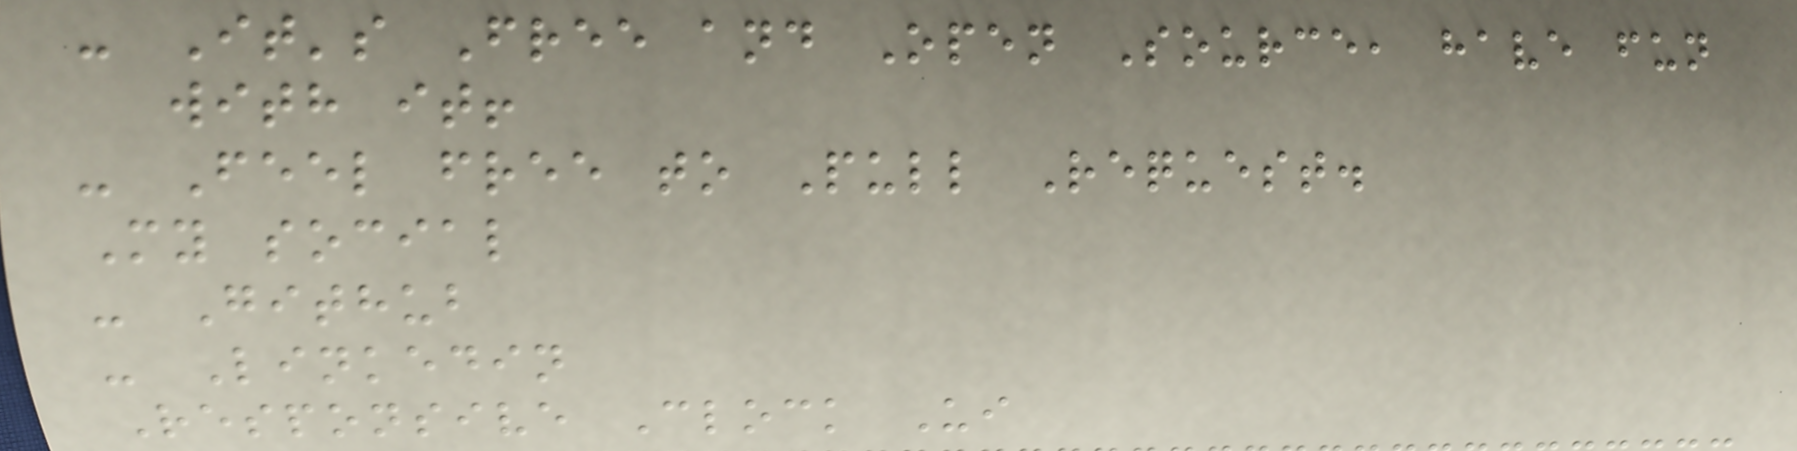- It's Free and Open Source, have fun
with it!
- Feel free to Pull Request.
My social
- Github
- Linkedin
Responsive Clock Ui
